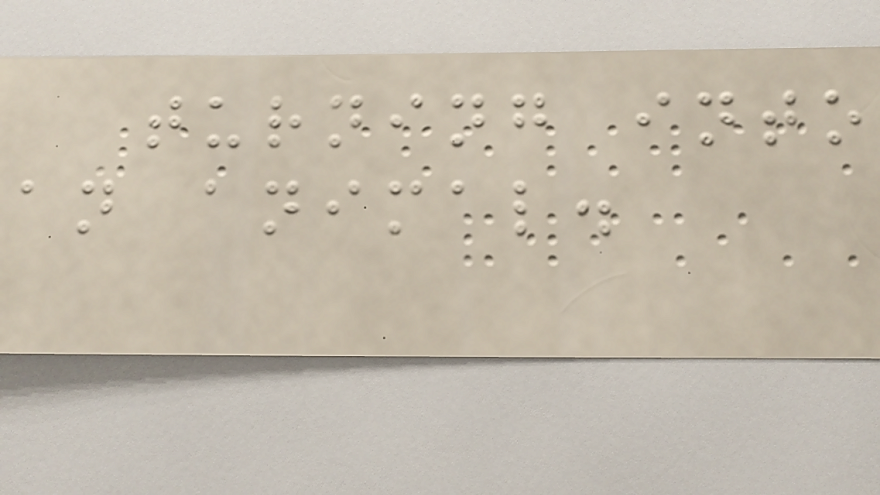turning into
an animal.
